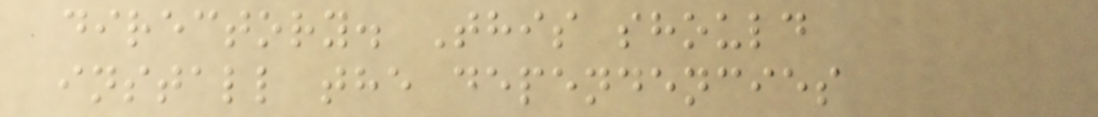directory. This should
install the dependencies
